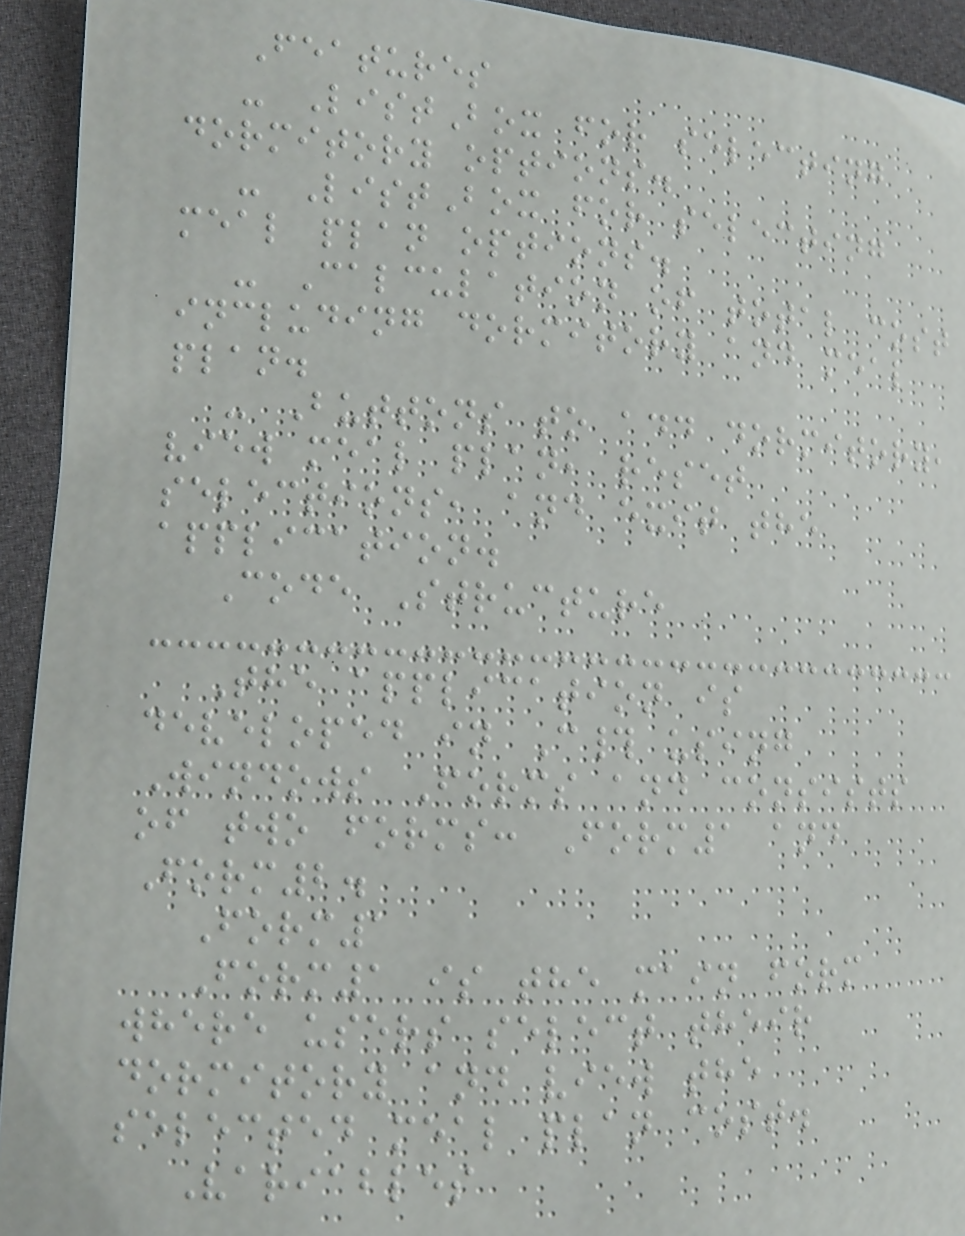Features
- ListBox for selecting
dormitory options.
- ListBox for selecting
meal plan options.
- Calculation of total cost
including dormitory and meal
plan.
- Buttons to add dormitory,
view meal plan, reset
selections, and exit the
application.
Code Structure
The application is
developed in C# using
Windows Forms and consists
of two forms: Form1 and
Form2.
Form1
Form1 is the main form
where users select their
dormitory and view the
selected meal plan cost.
Variables
